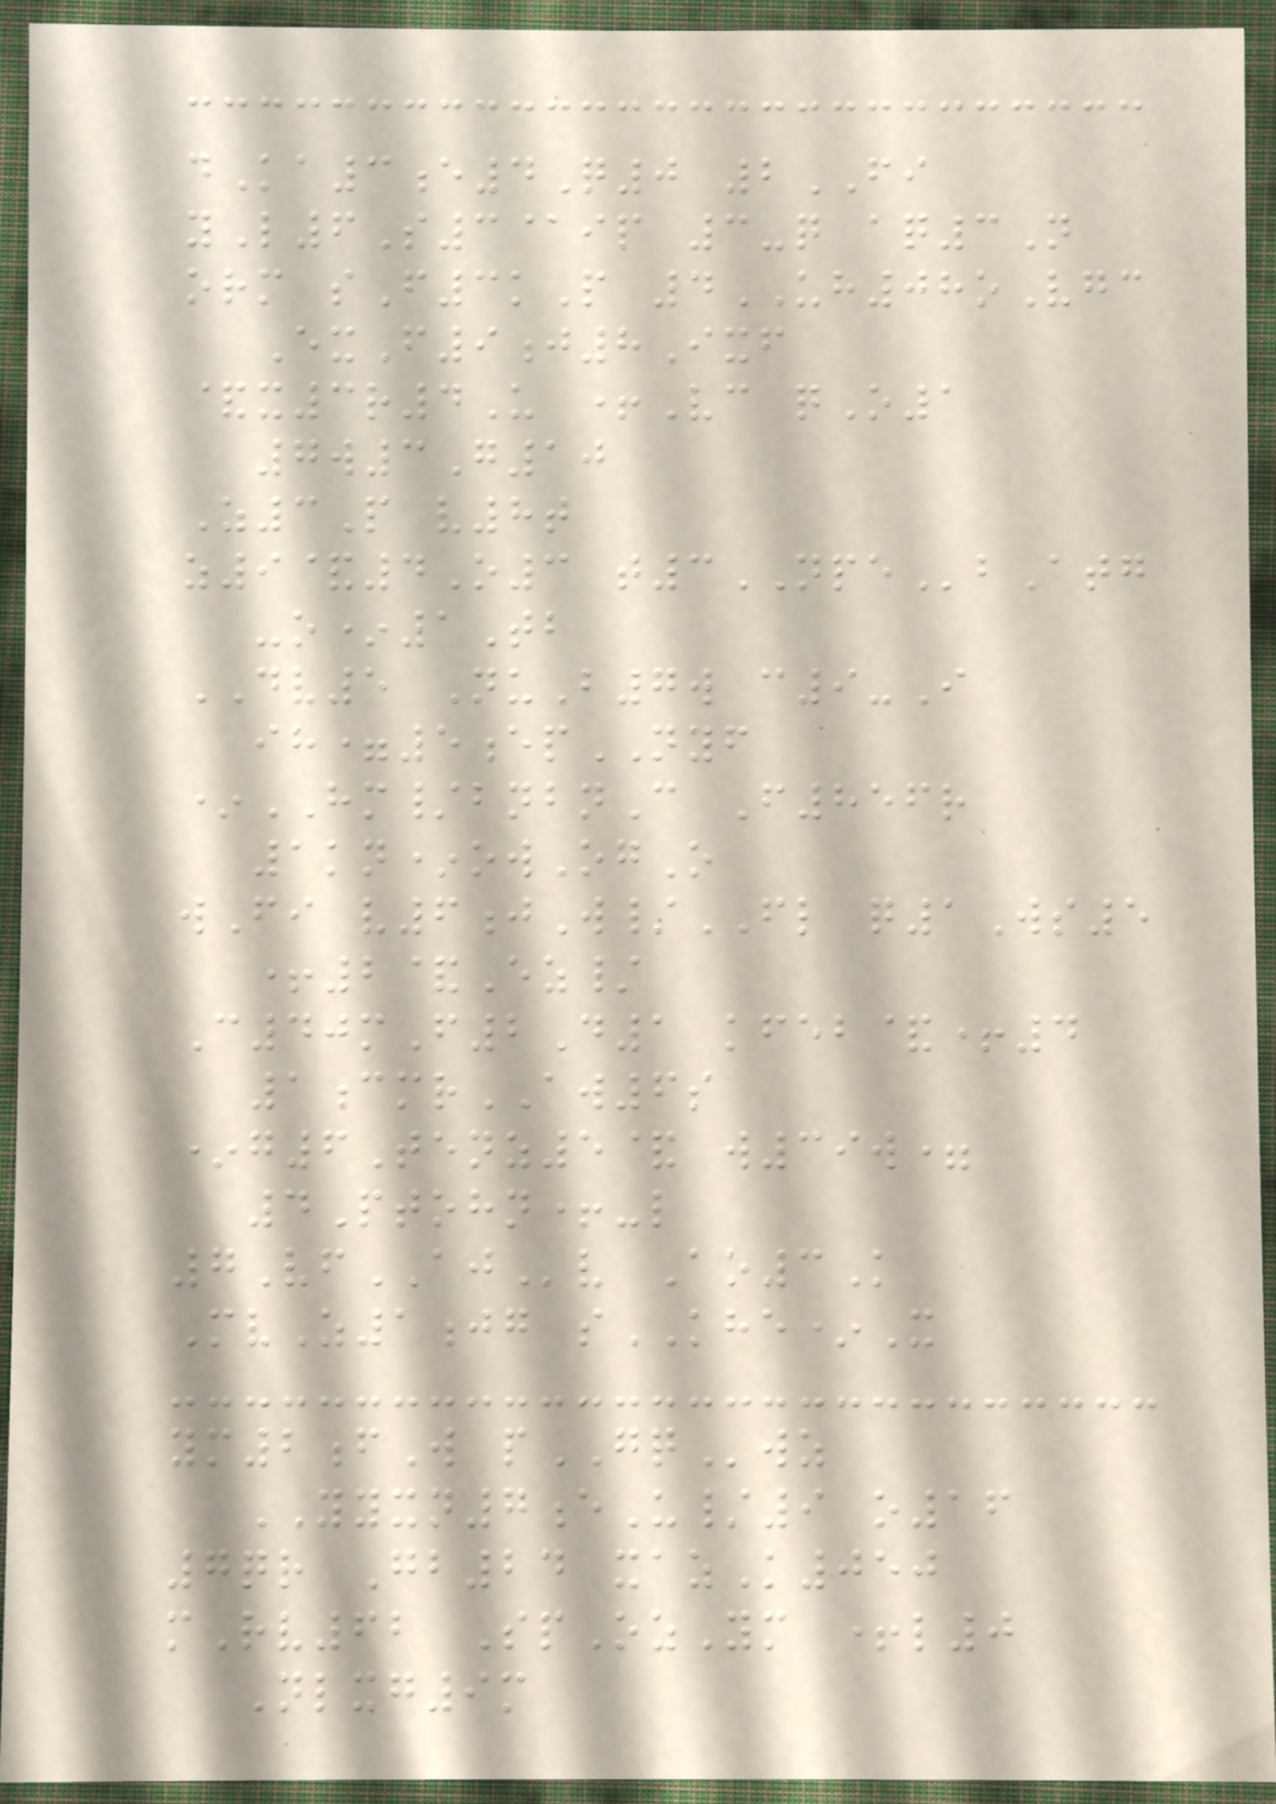dKa3e4Q0 2FI
yL6S3@ip 3-q aq3N
orm sF3kP 4UH08oVgc
ExF9j8Ixf
&x3r4U +Vc qO1
7w3G10
Z3P v8t
z9&4O3 t3NPEbAtg
-o*1Tb
DV5 NuB7w c9-I
ih=5epNYF
*HM/bnbnC F856r
1kn*owOgO
wFi v6jW/FL q1Ws5
+2&Ez/
C40mF2D1 kfeb&+4
1cmrAW6s
*g6Tenz5& w39w=
4Ptohn+-l
7VfAJv Ao3K
MvZ1jg sKHE*X
ym2fW pGQwz
YYXN7eU/9 o16
7qr Gb24 xazK050
mRv62 SpOzYm +l0
Nlxg9m
